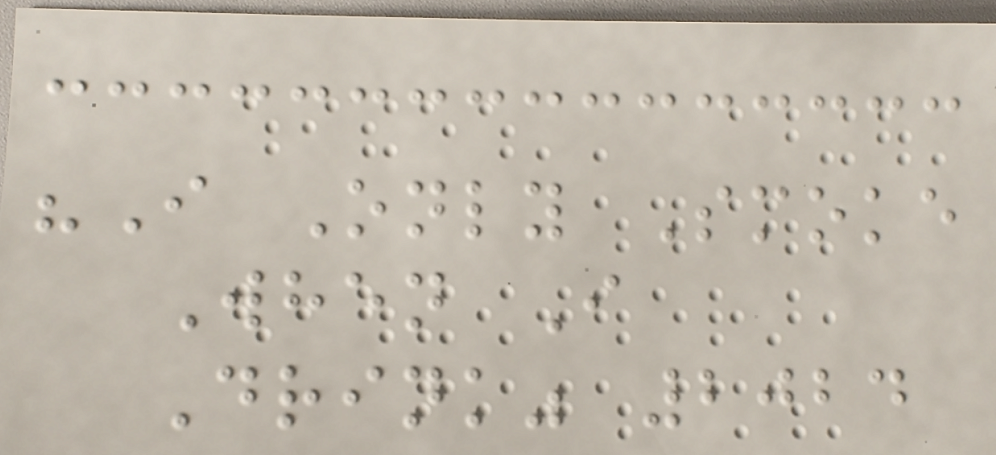"I Only Smoke
When I
Drink" 2024
